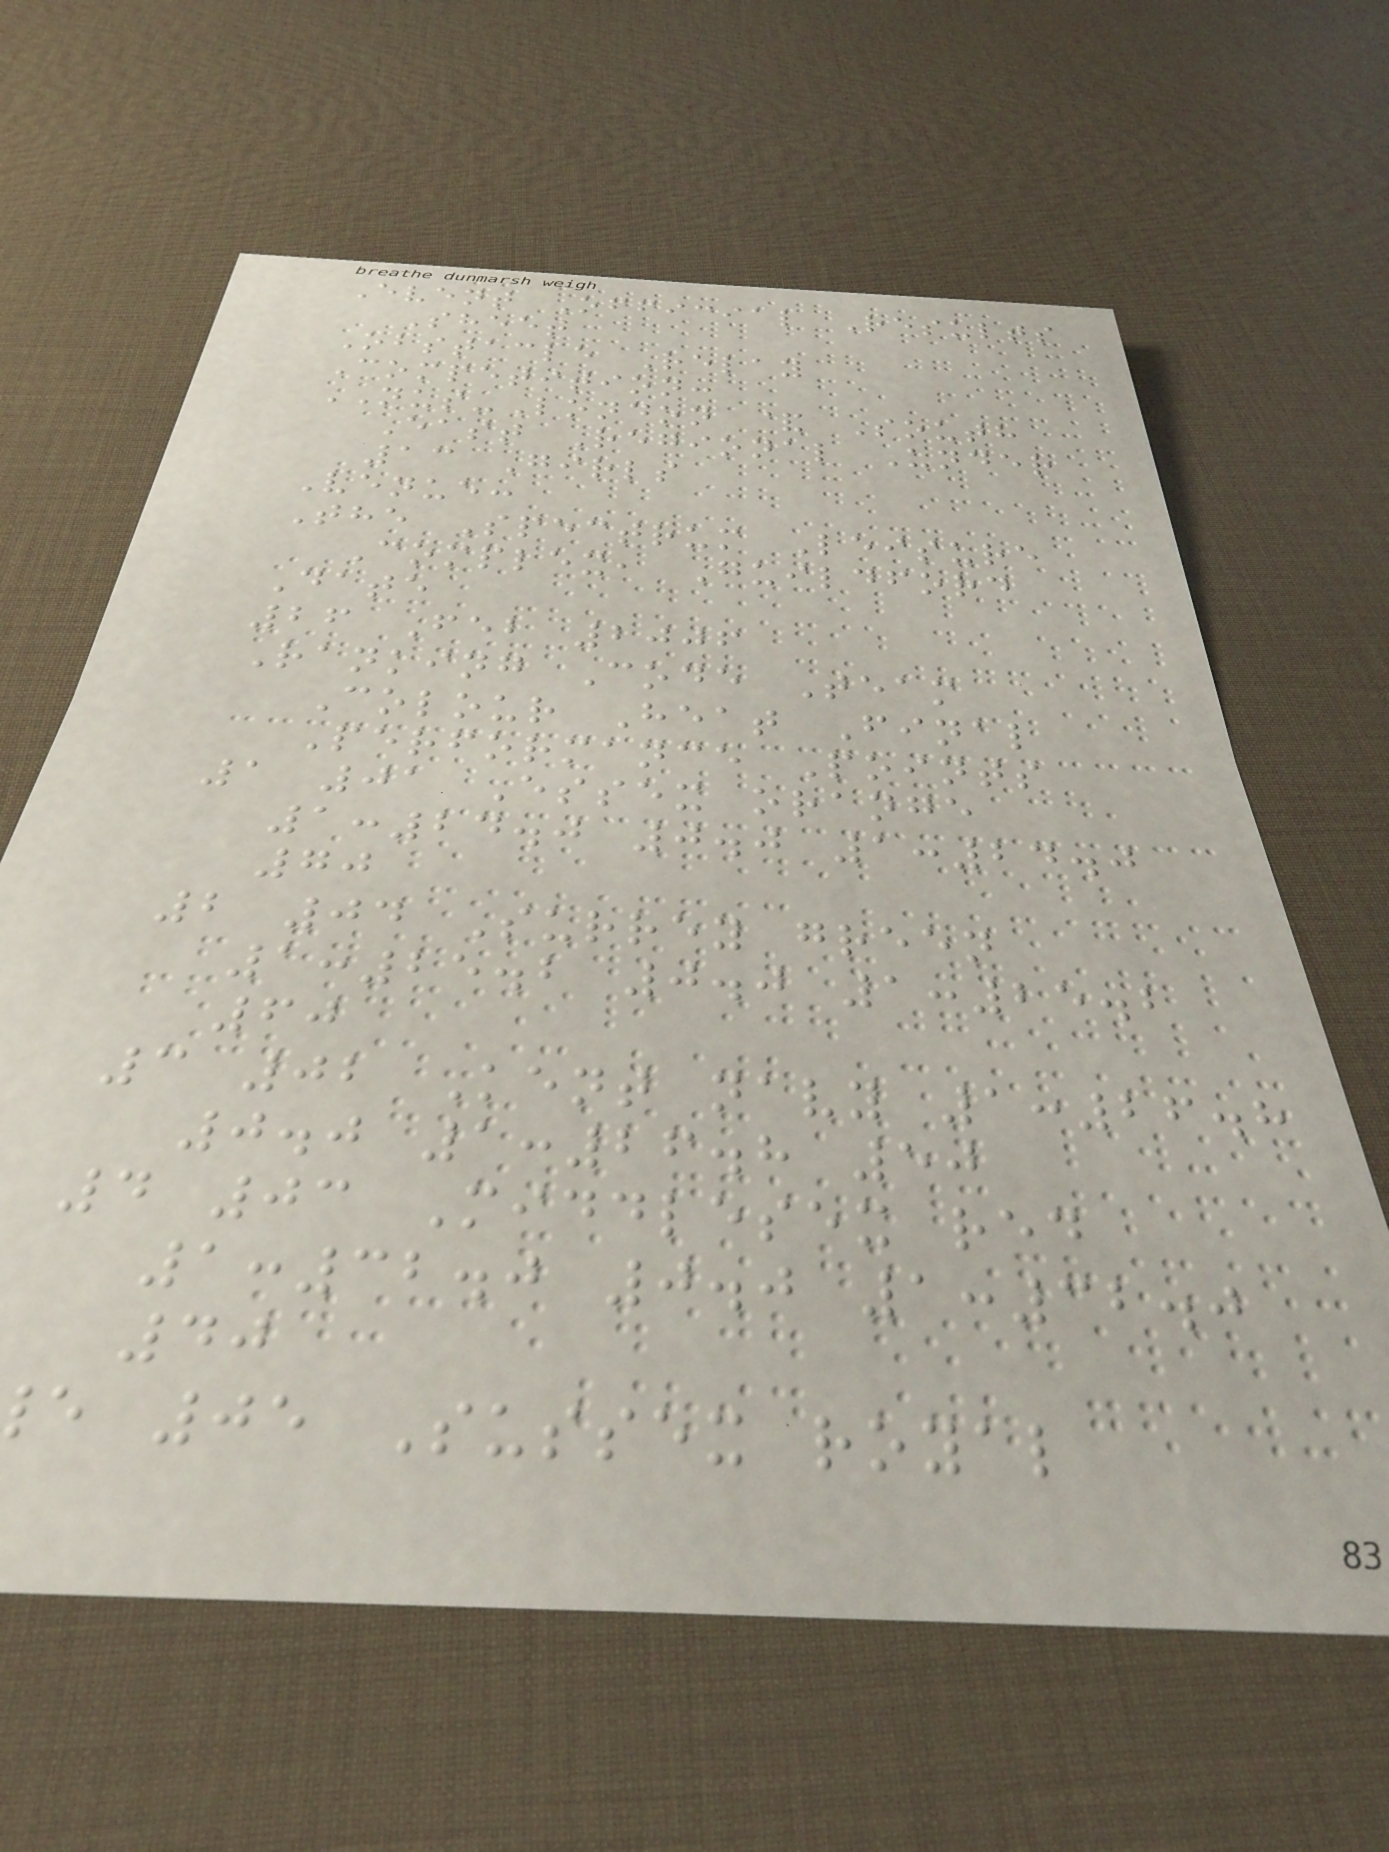Event Official Results
Sheet
Obstacle Relay
Competition:
NUS-London & South
East Regional Under
13 Girls
Venue:
The Spectrum Leisure
Complex, Guildford
Date
26 Feb 2006
Ranking Code Team
Colour Heat Final
Performance Points
1 01 Essex orange
1:24.0 0.0 1:24.0
70
2 04 Surrey green
1:25.2 0.0 1:25.2
60
3 02 Kent navy 1:26.8
0.0 1:26.8 50
4 03 Middlesex red
1:32.0 0.0 1:32.0
40
e 05 Sussex royal
